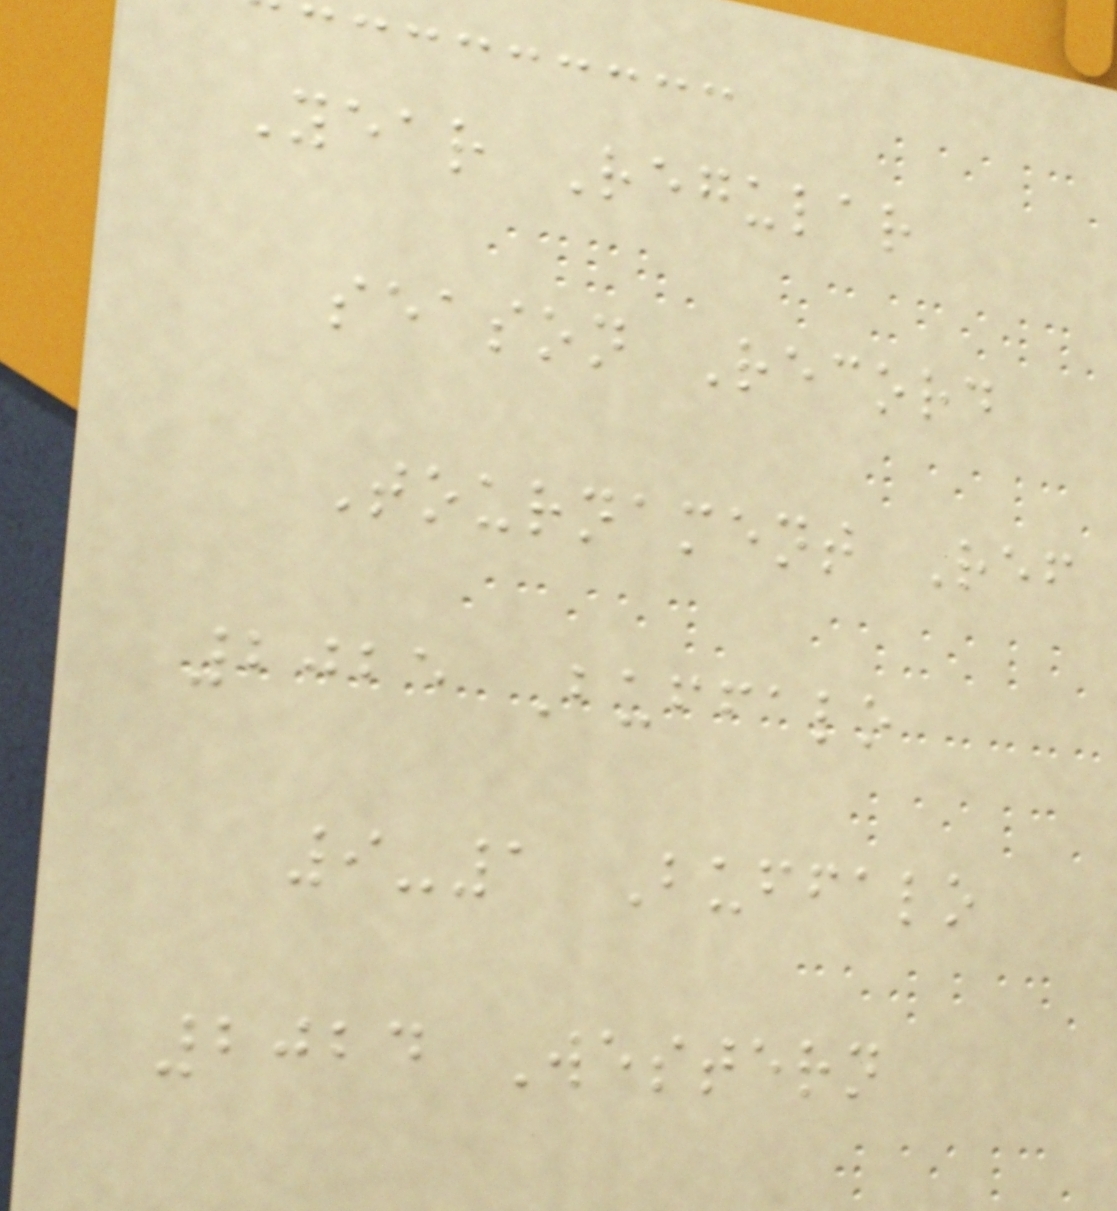Year Regular
season Record
Tournament Ref
2025 Buffalo
9-1 Buffalo
2024 Western
